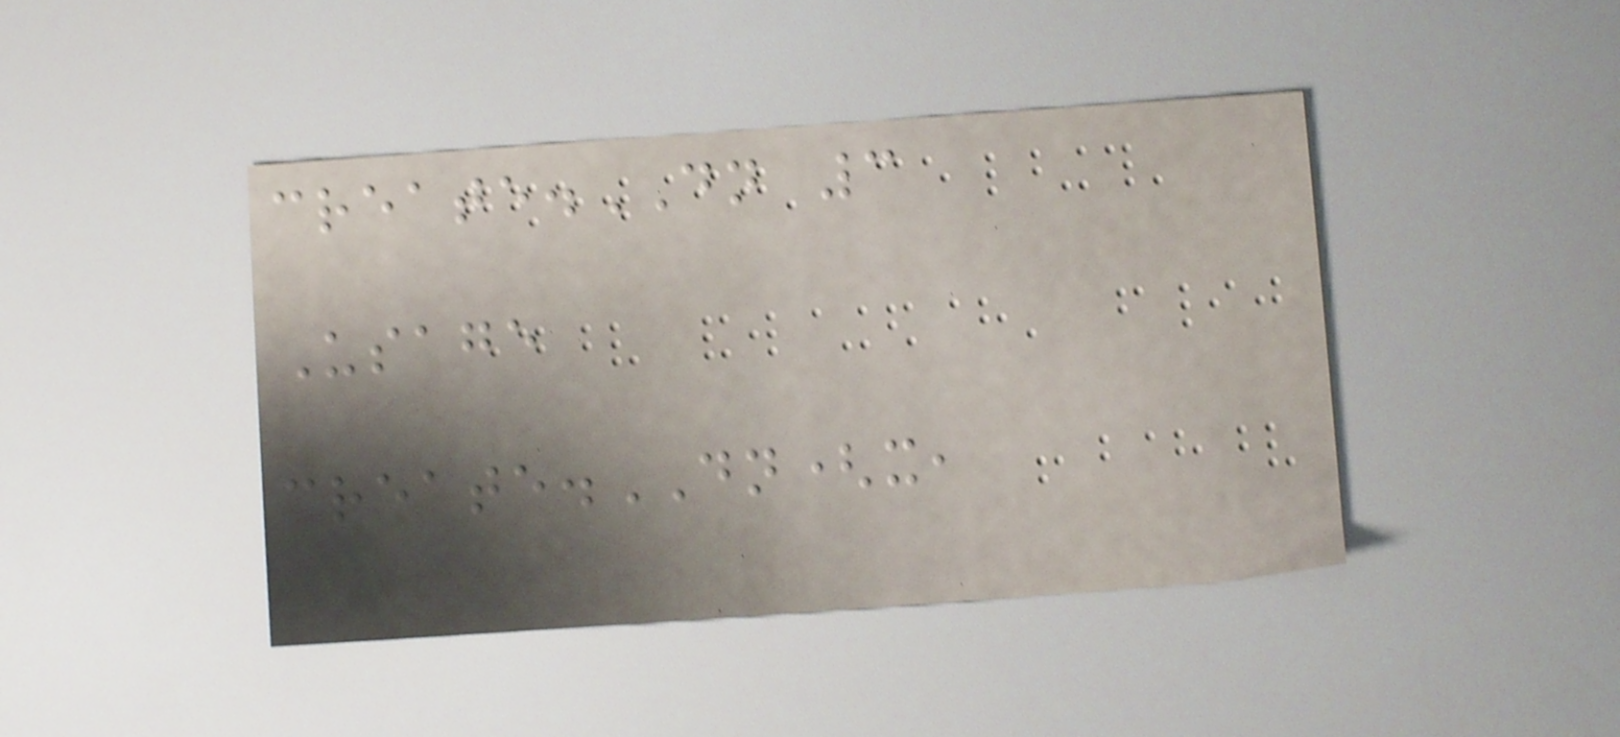create.DN 3
Usage
create.DN(x,
